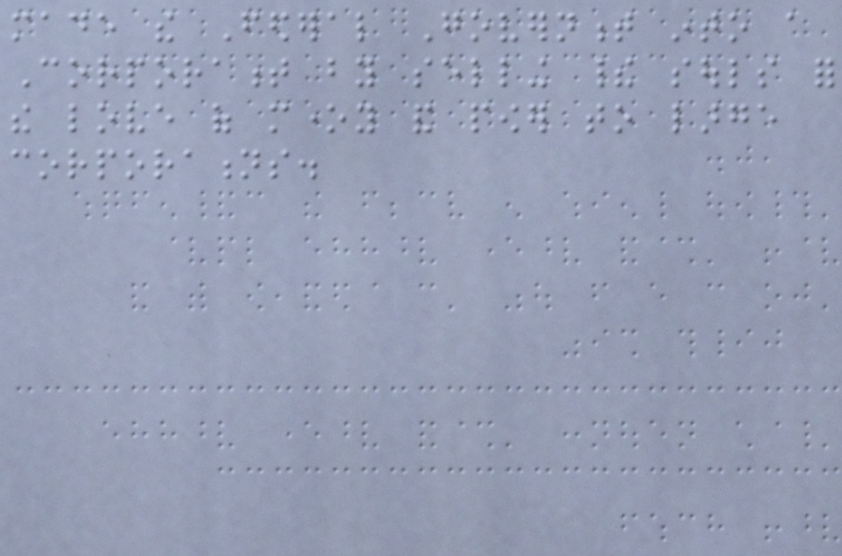made the Federal Government into a
Corporament by selling their souls for
the love of money and power to large
corporations.
